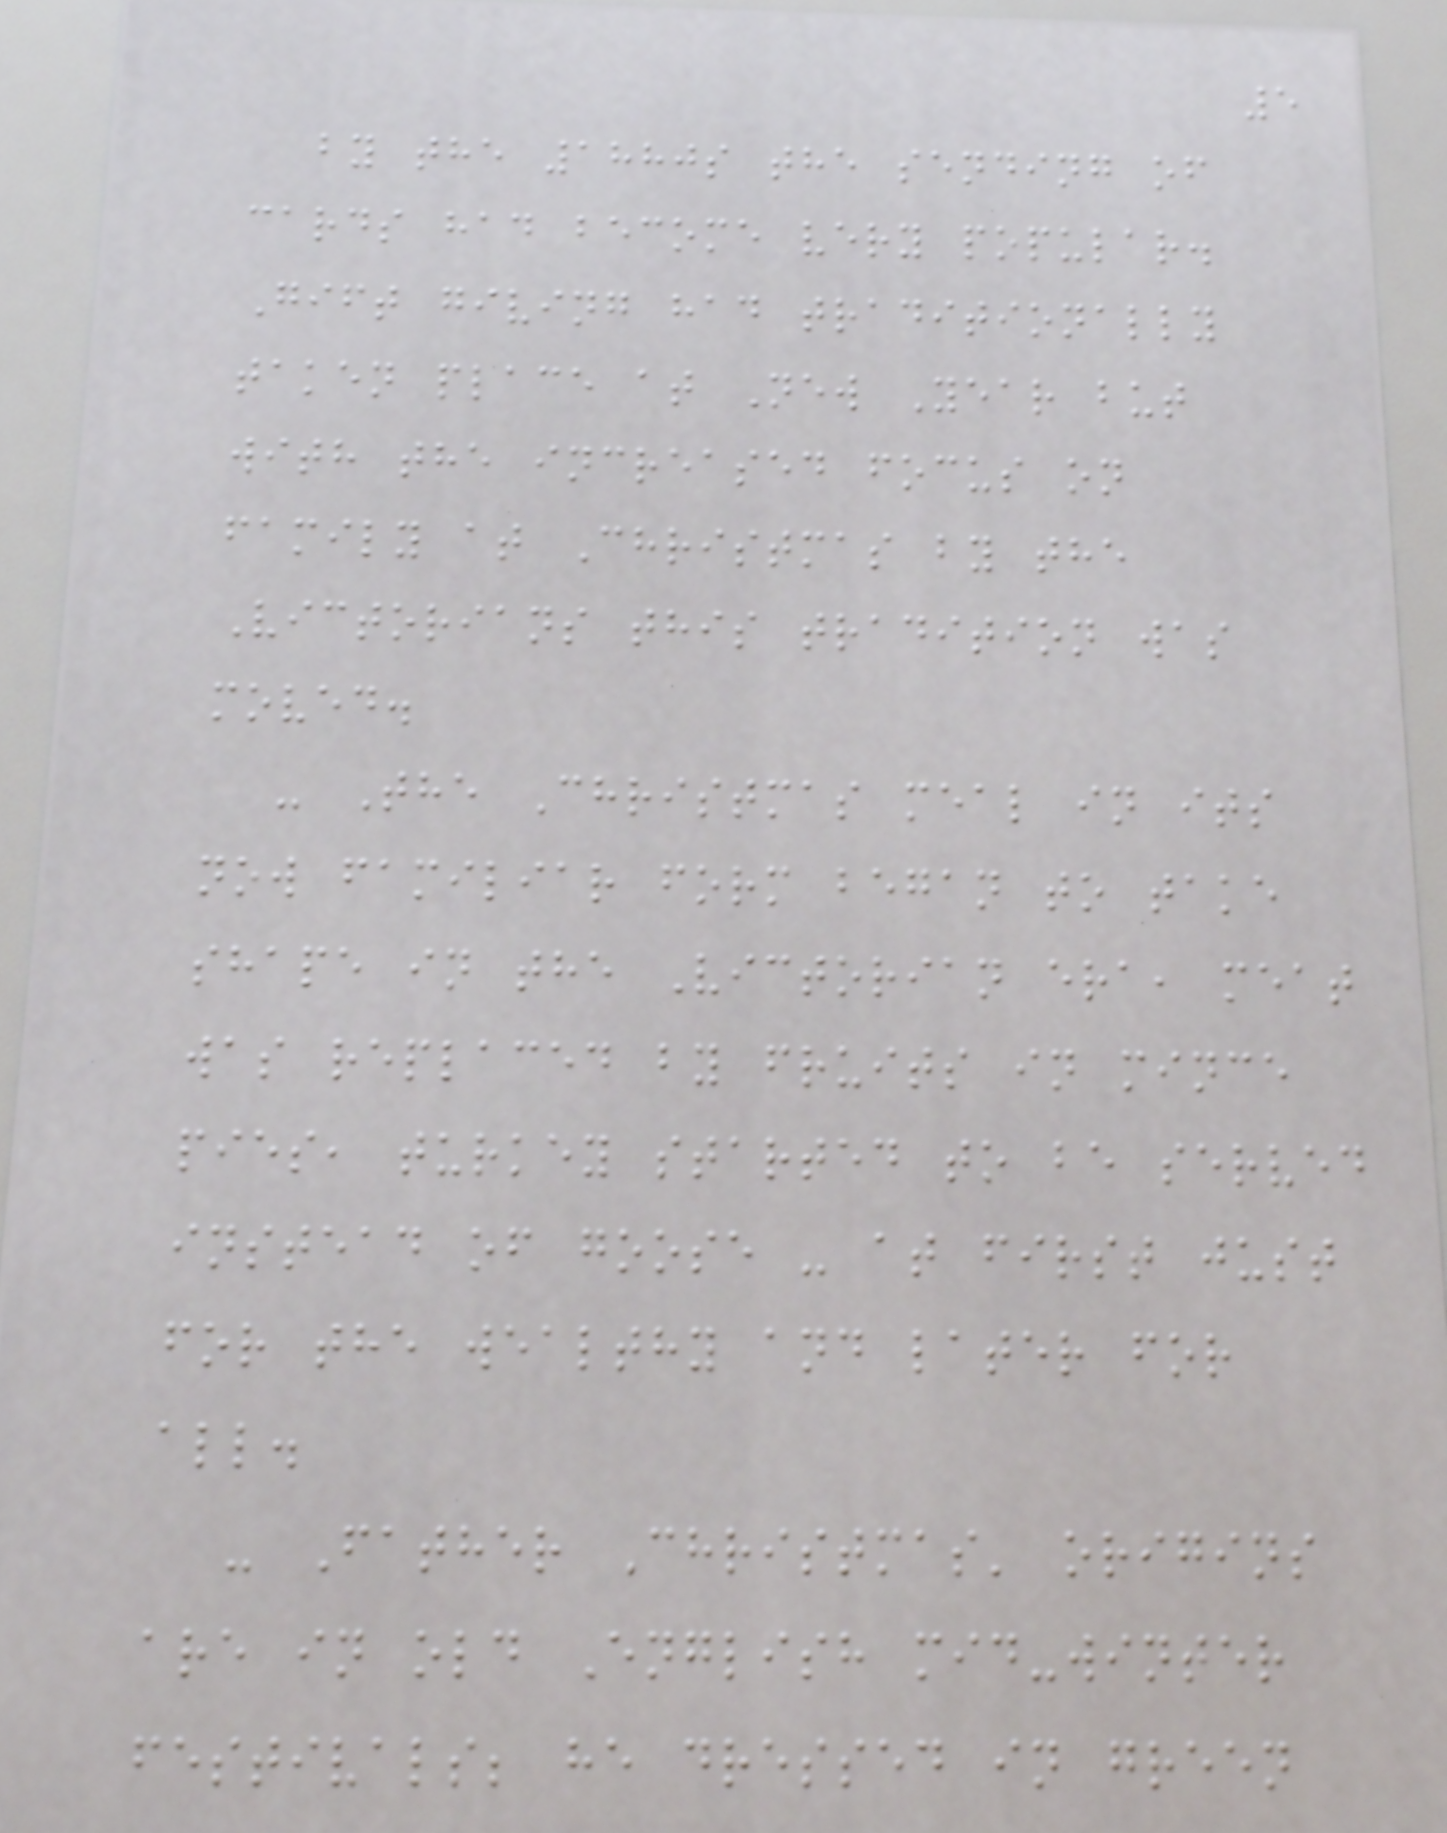5
by the 1880s the sending of
cards had become very popular.
Gift giving had traditionally
taken place at New Year but
with the increased focus on
family at Christmas by the
Victorians this tradition was
moved.
- The Christmas meal in its
now familiar form began to take
shape in the Victorian era, meat
was replaced by fruits in mince
pies, turkey started to be served
instead of goose - at first just
for the wealthy and later for
all.
- Father Christmas' origins
are in old English mid-winter
festivals; he dressed in green
